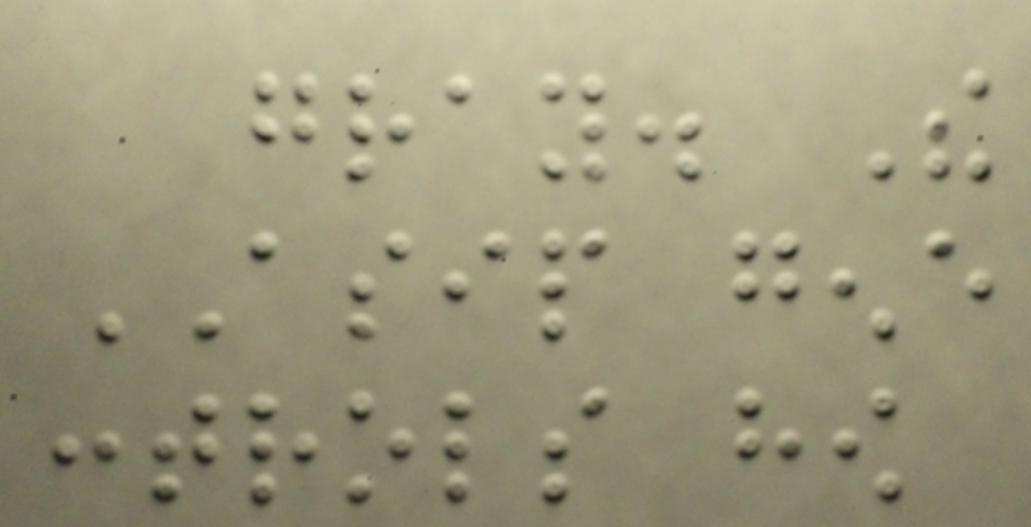gray. The
ASIP gene
controls how
